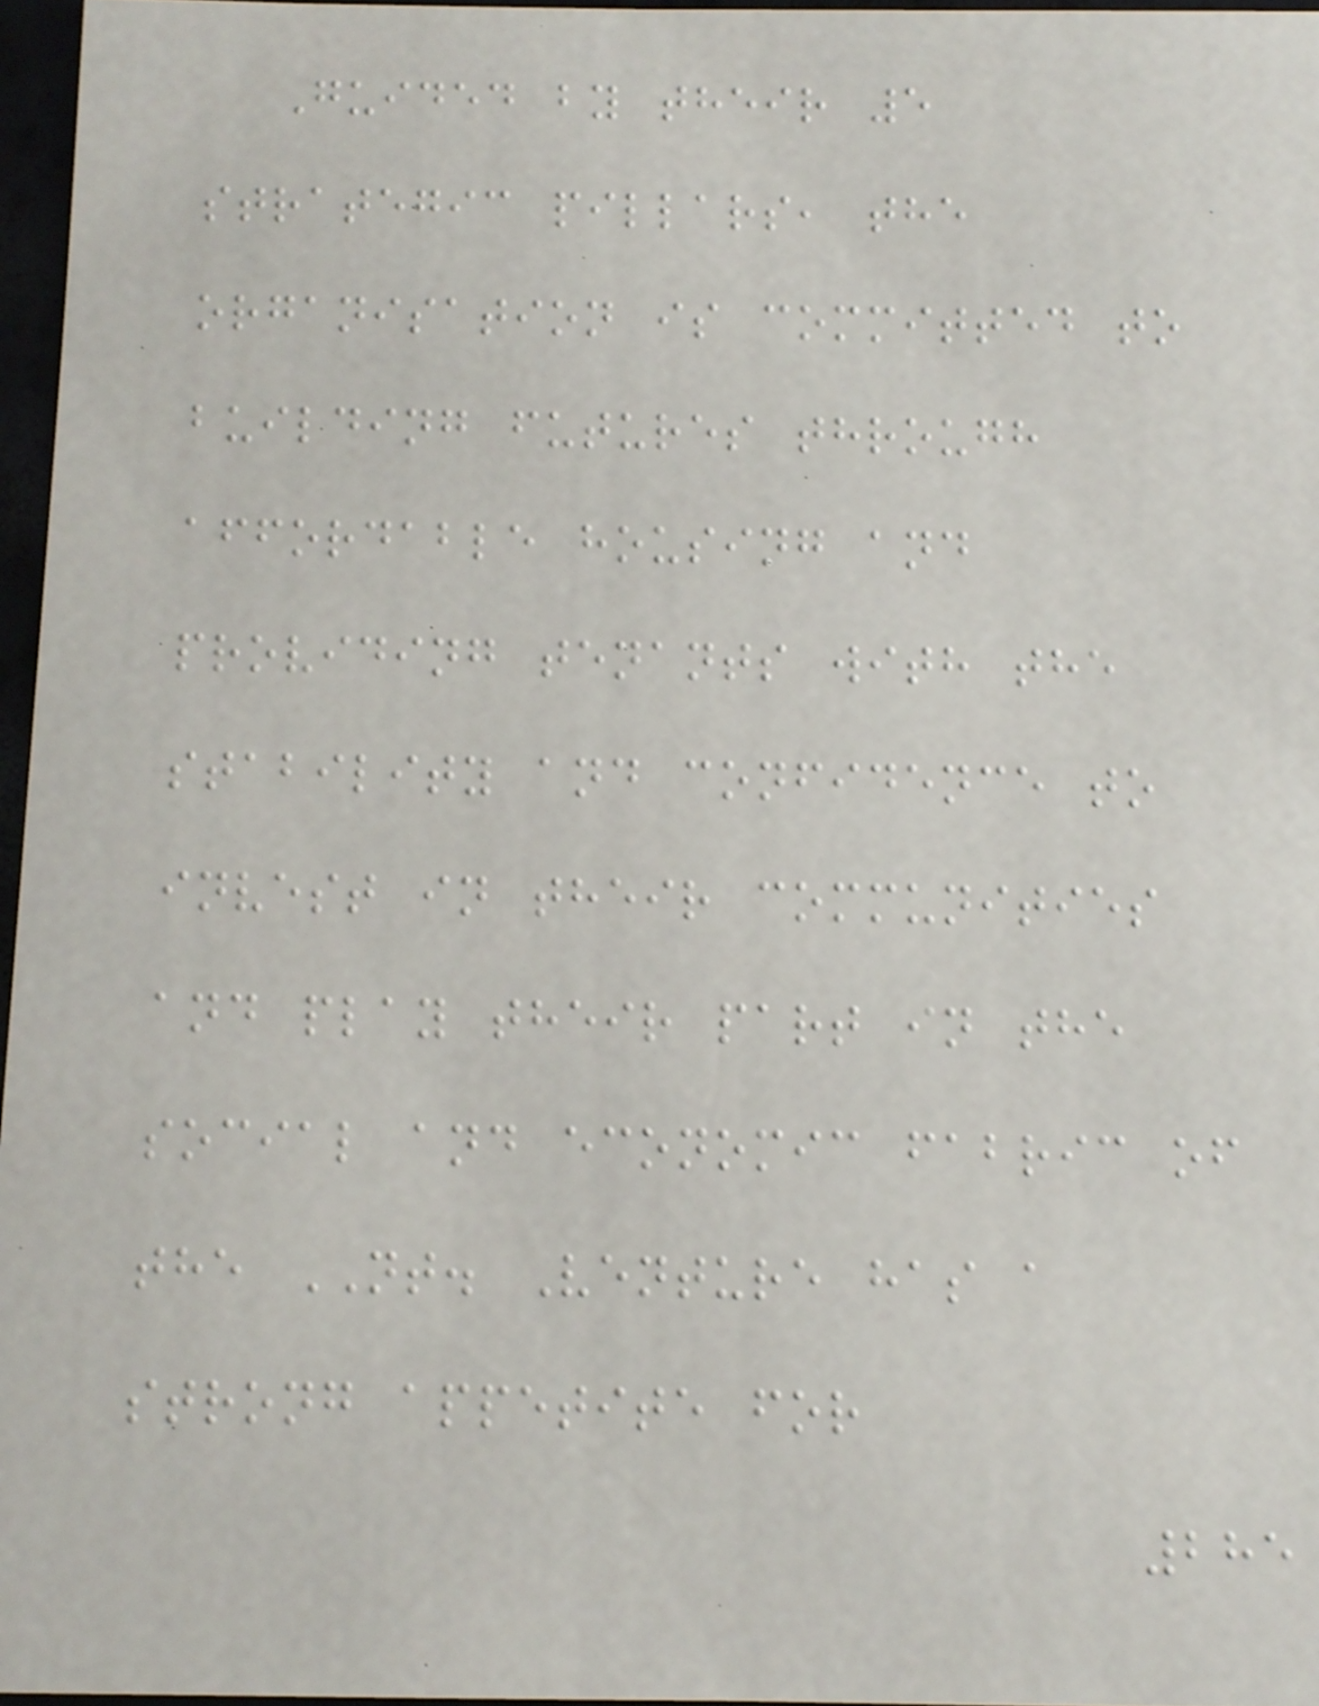Guided by their 5
strategic pillars, the
organisation is committed to
building futures through
affordable housing and
providing tenants with the
stability and confidence to
invest in their communities
and play their part in the
social and economic fabric of
the NT. Venture has a
strong appetite for
285
